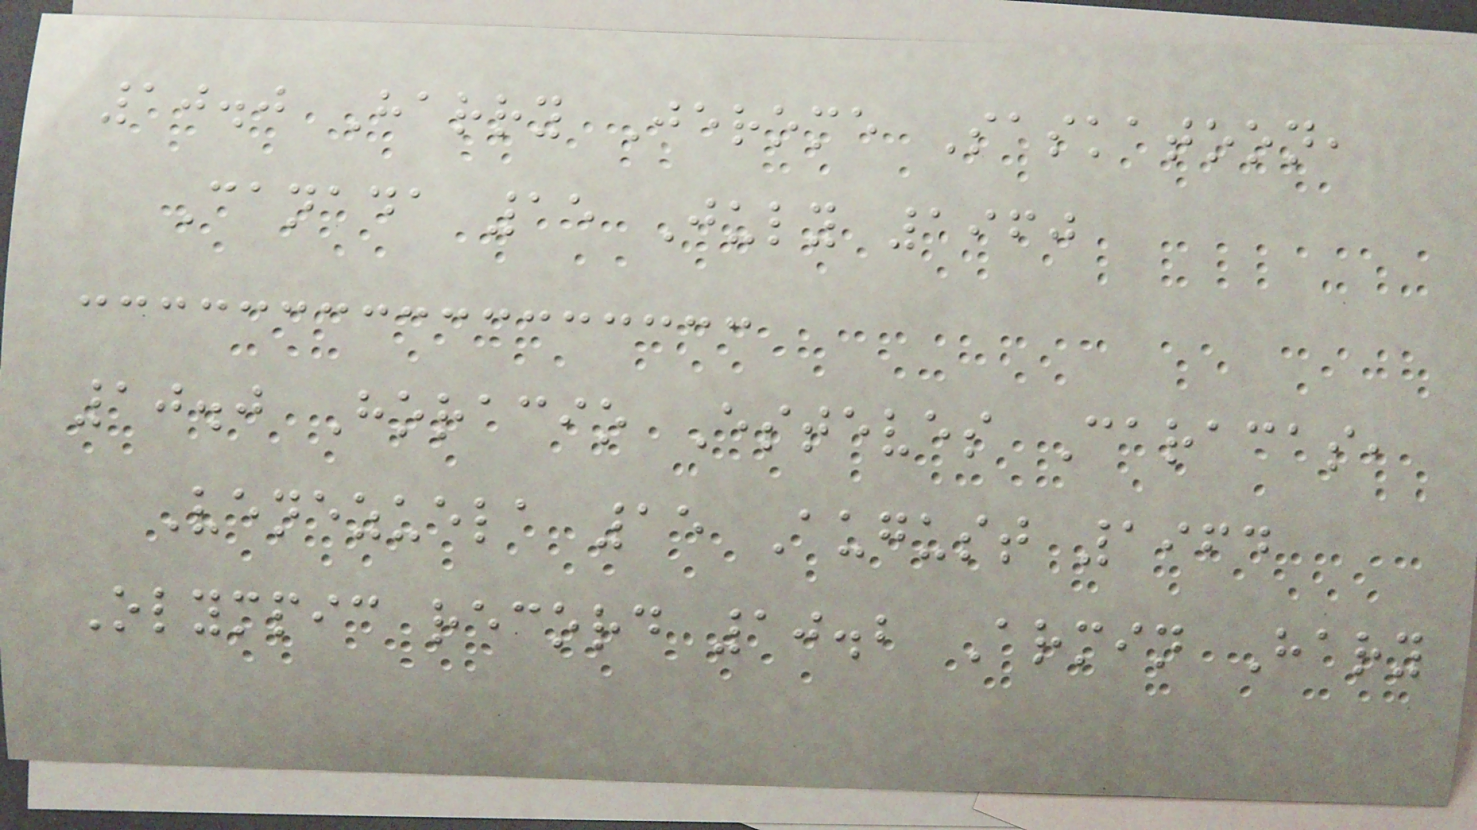10.0 Harry Jerome Saskatoon,
Canada 15 July 1960
10.0 Horacio Esteves Caracas,
Venezuela 15 August 1964
Olympic record 10.2 Armin Hary
